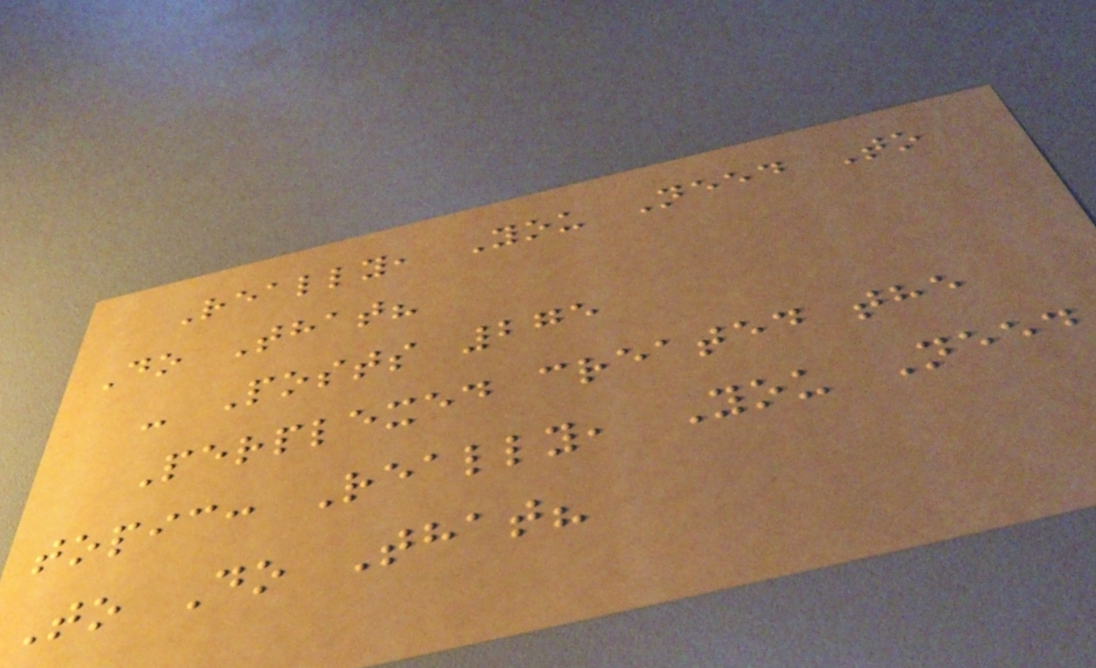Really, You Need To
Do That?
- Posts 275
Perplexed created the
topic: Really, You Need
To Do That?
